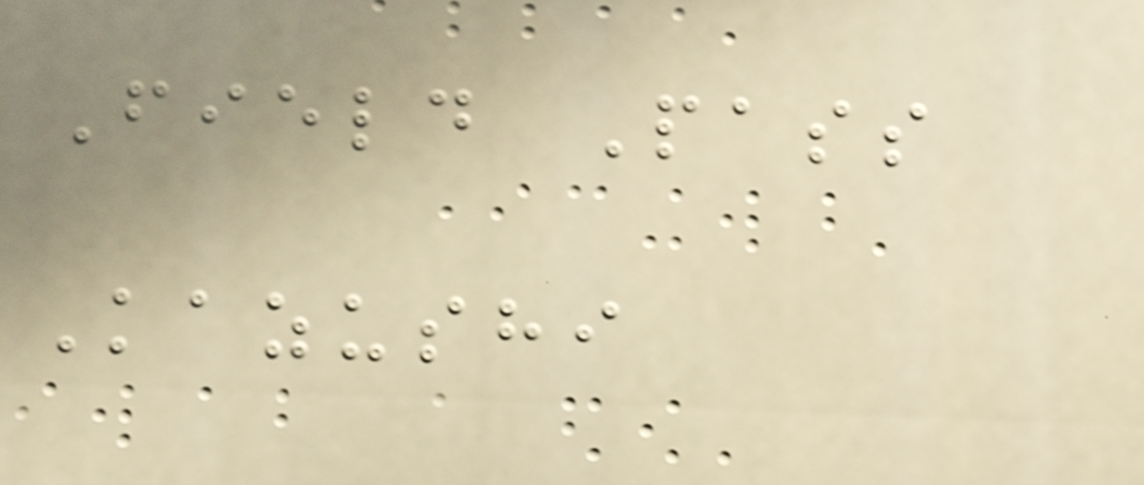Field Pass
Kazushi
